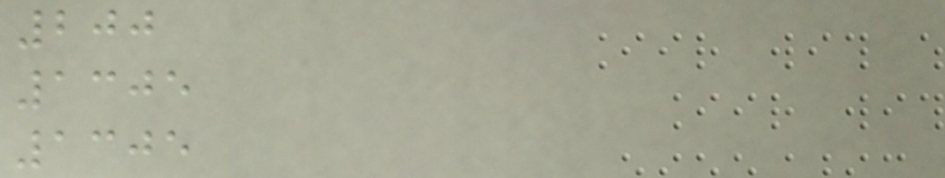200
1305
1305
